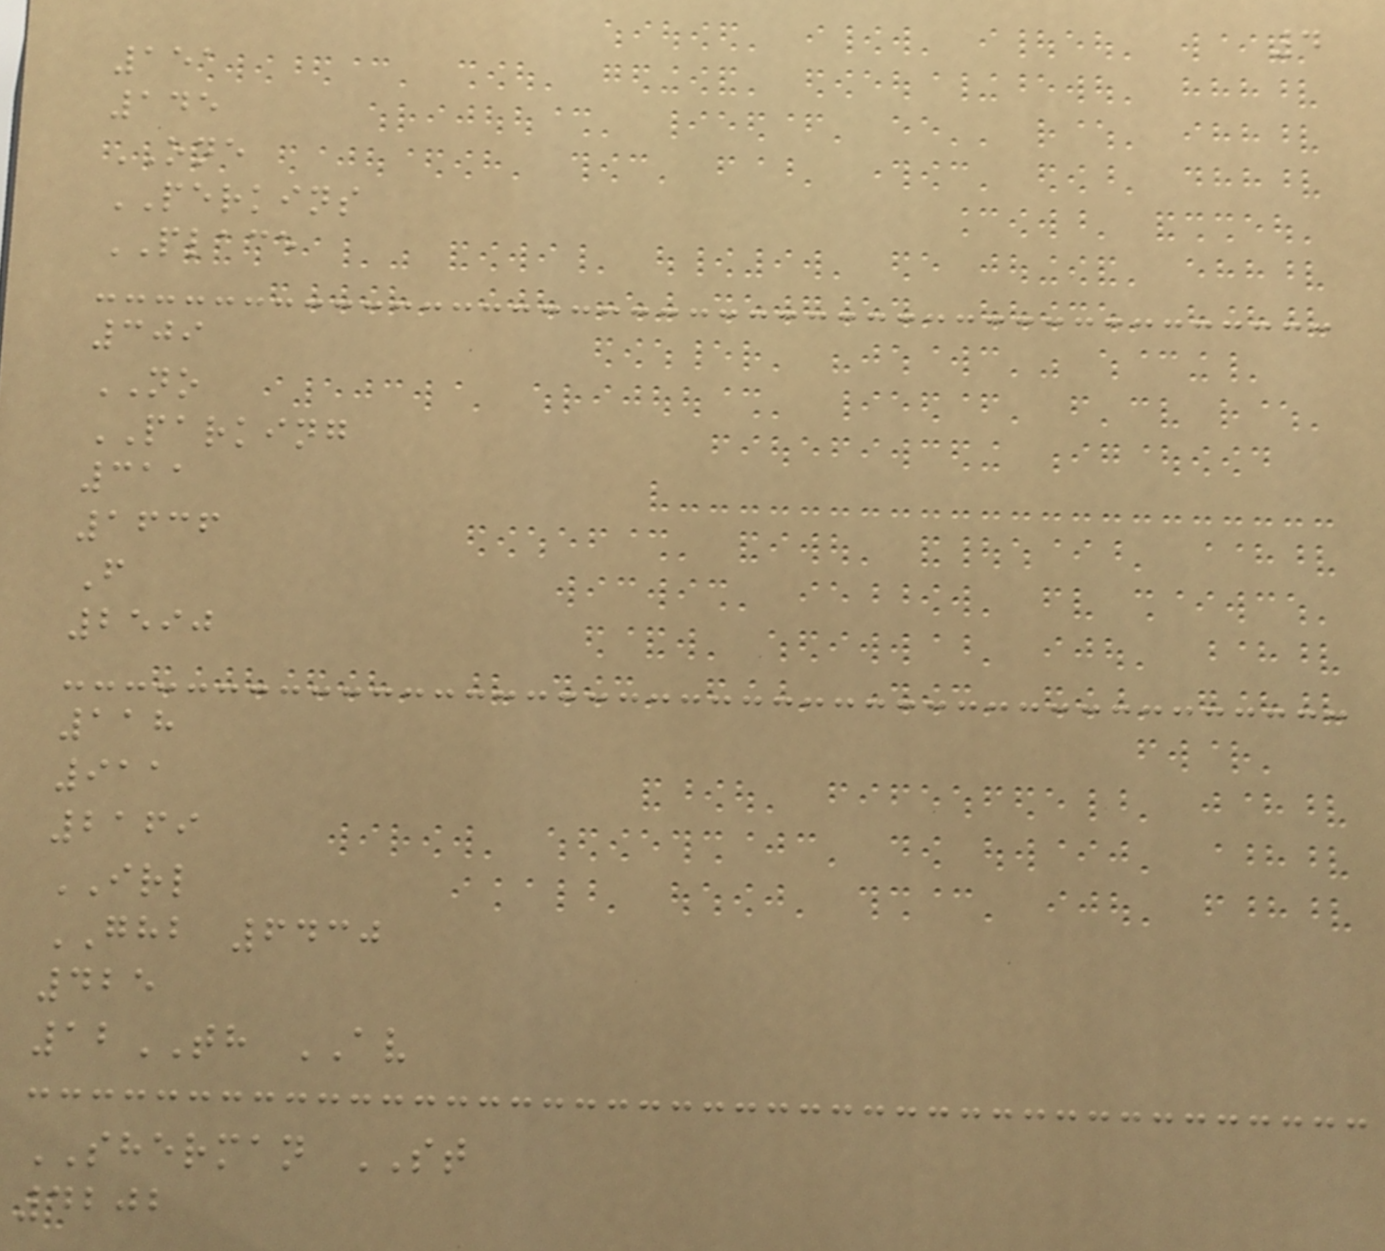4
151
145
ONE
PERKINS
PLACE
309
NO
PARKING
311
1636
F
2590
118
911
2169
IRL
GHB 6430
425
12TH AV
SHERMAN ST
4202
